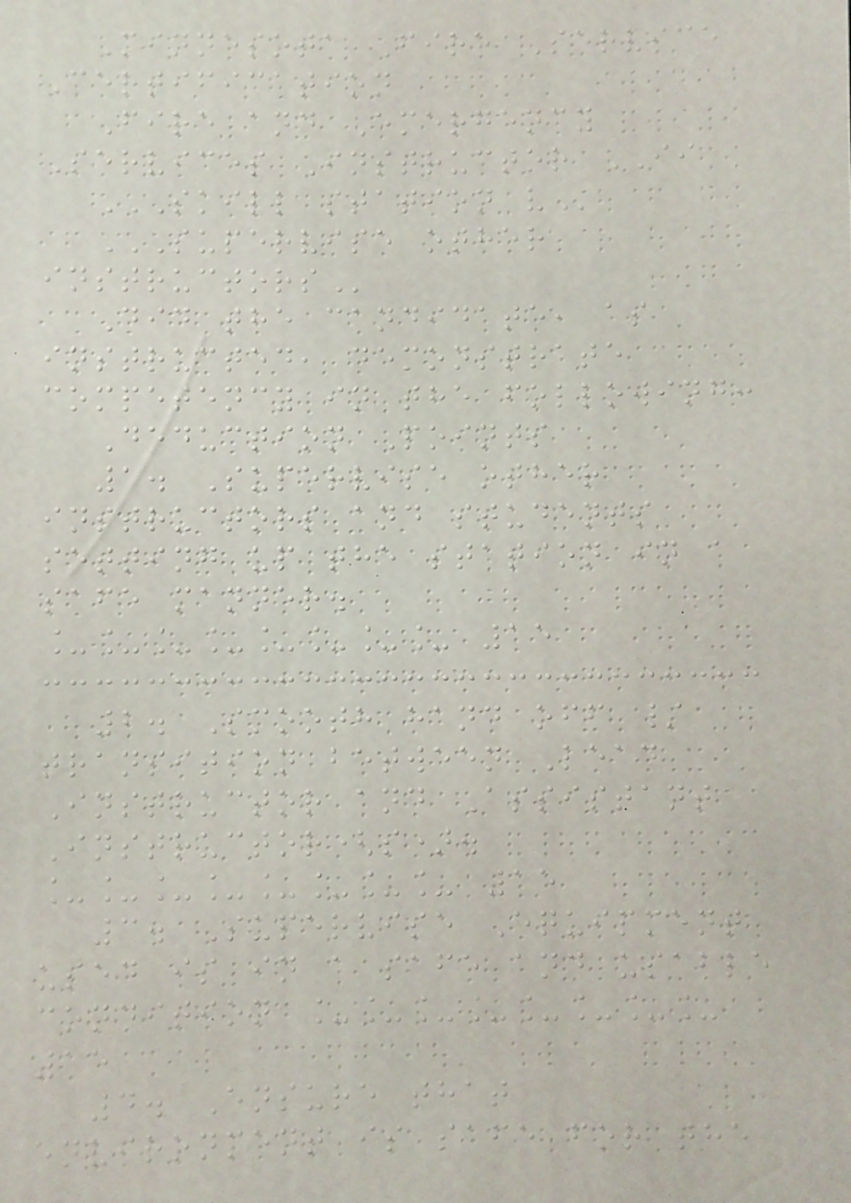Minnesota Fire Service
Certification
Fire and Emergency
Services Instructor II
SKILL STATION V
SUPERVISE OTHER
INSTRUCTORS
Did the candidate, as
instructed, demonstrate
competency in the following:
Deduction Points
1. Supervise other
instructors and students
setting up the station in a
safe manner.
________ 15
2. Smooth hand off /
transition between Lead
Instructor and Assistant
Instructor(s).
________ 15
3. Supervise Equipment
used is in a safe and usable
condition ________
15
4. Ensure that
environment is safe for the
